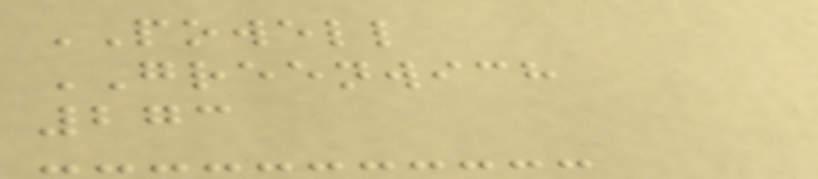POWELL
GREENWICH
273
